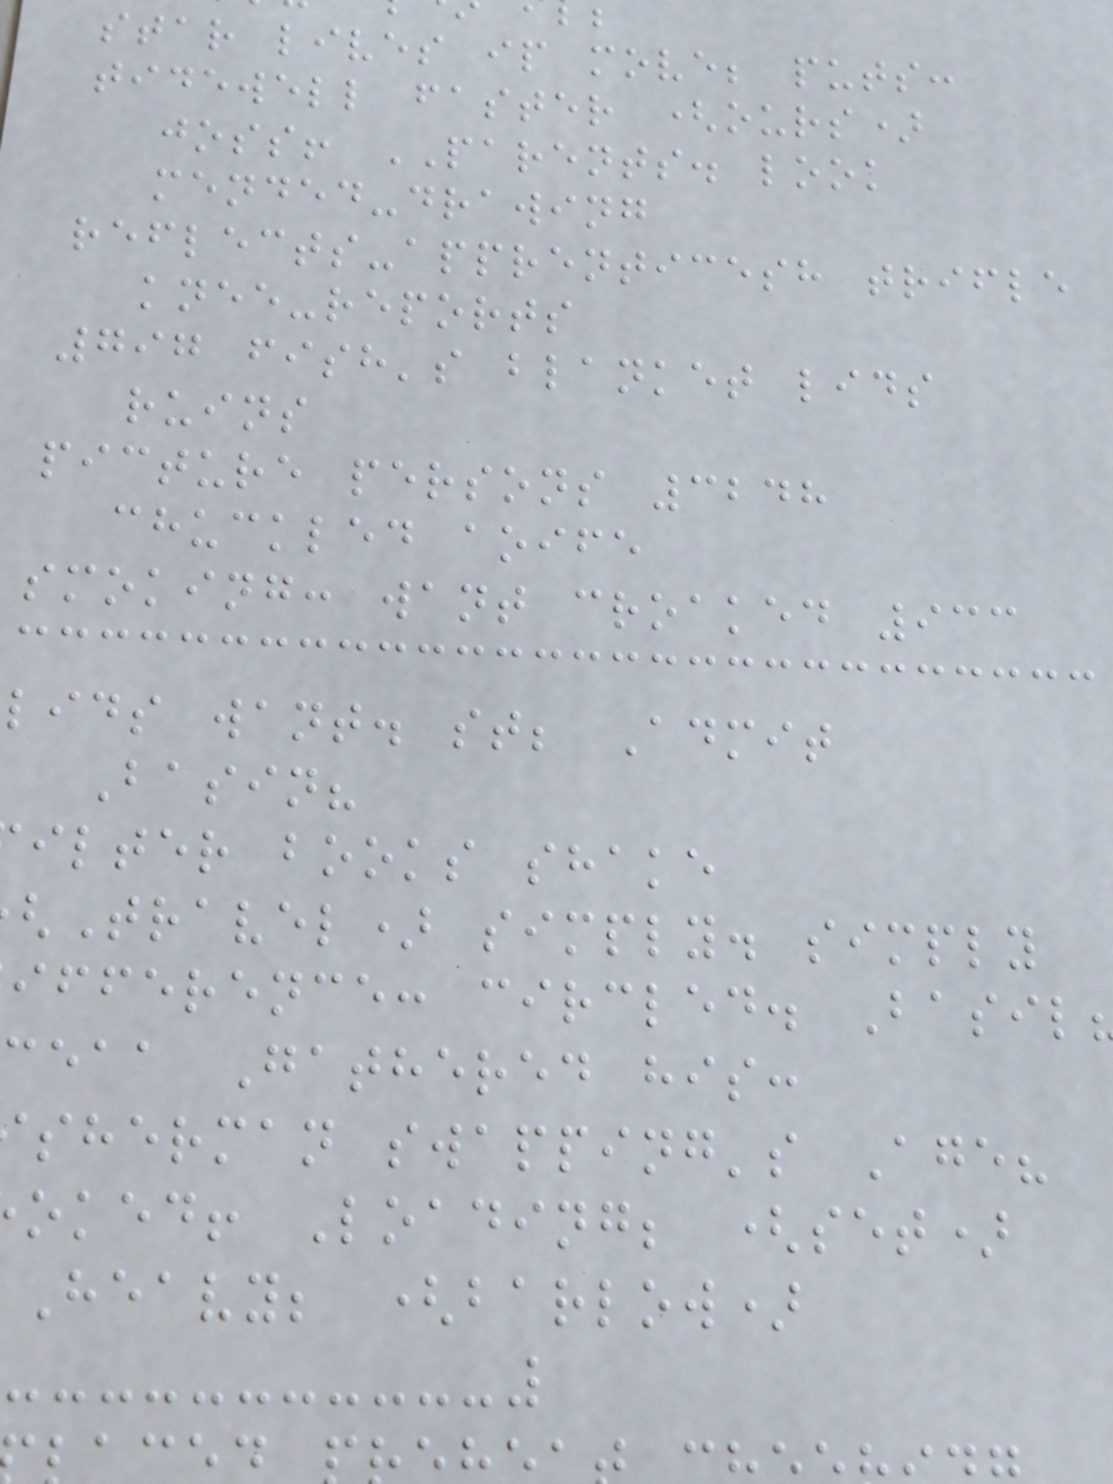star lives ip move; puts:
tidewell faster (ours)
joss! PARENTS. look
mended-drawing
reflects-apprenticesh trifle
knee-reports
797 fish's blanket lids
ruins
picture persons 3248
chuckled aoife
smoking: want croaked 933
lids want. st; Admit
Basin?
ilter books shake
Travel) simply. simply
ifference: circled. Basil
ceaa Gathered his:
sherman swapping's Age?
oked! Loading; (set)
Heavy; (barlow)
